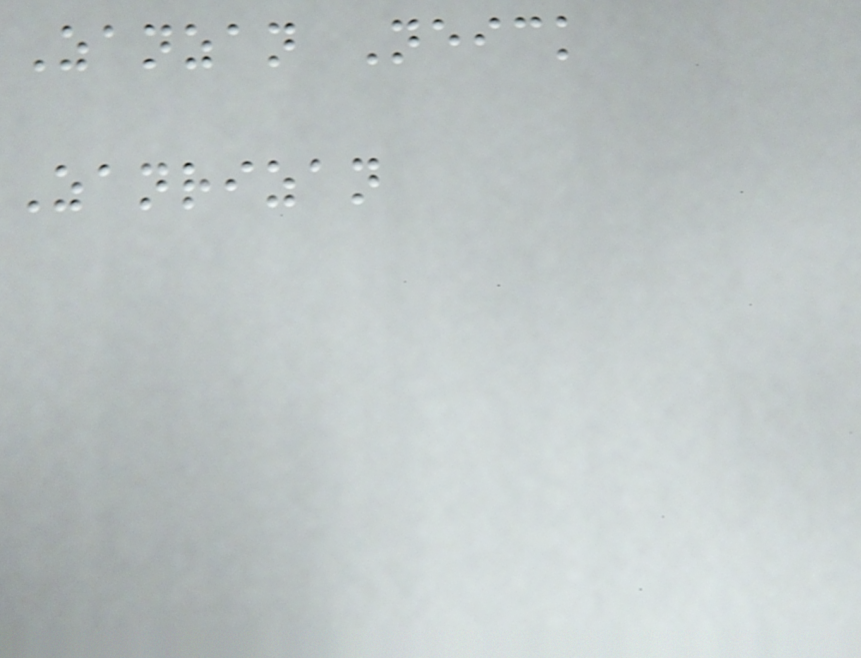Zanzan Neick
Zanrizan
